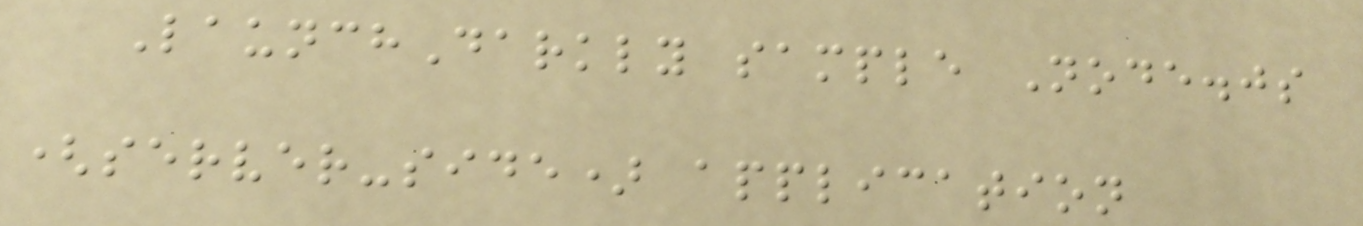LaunchDarkly sample Node.js
(server-side) application
